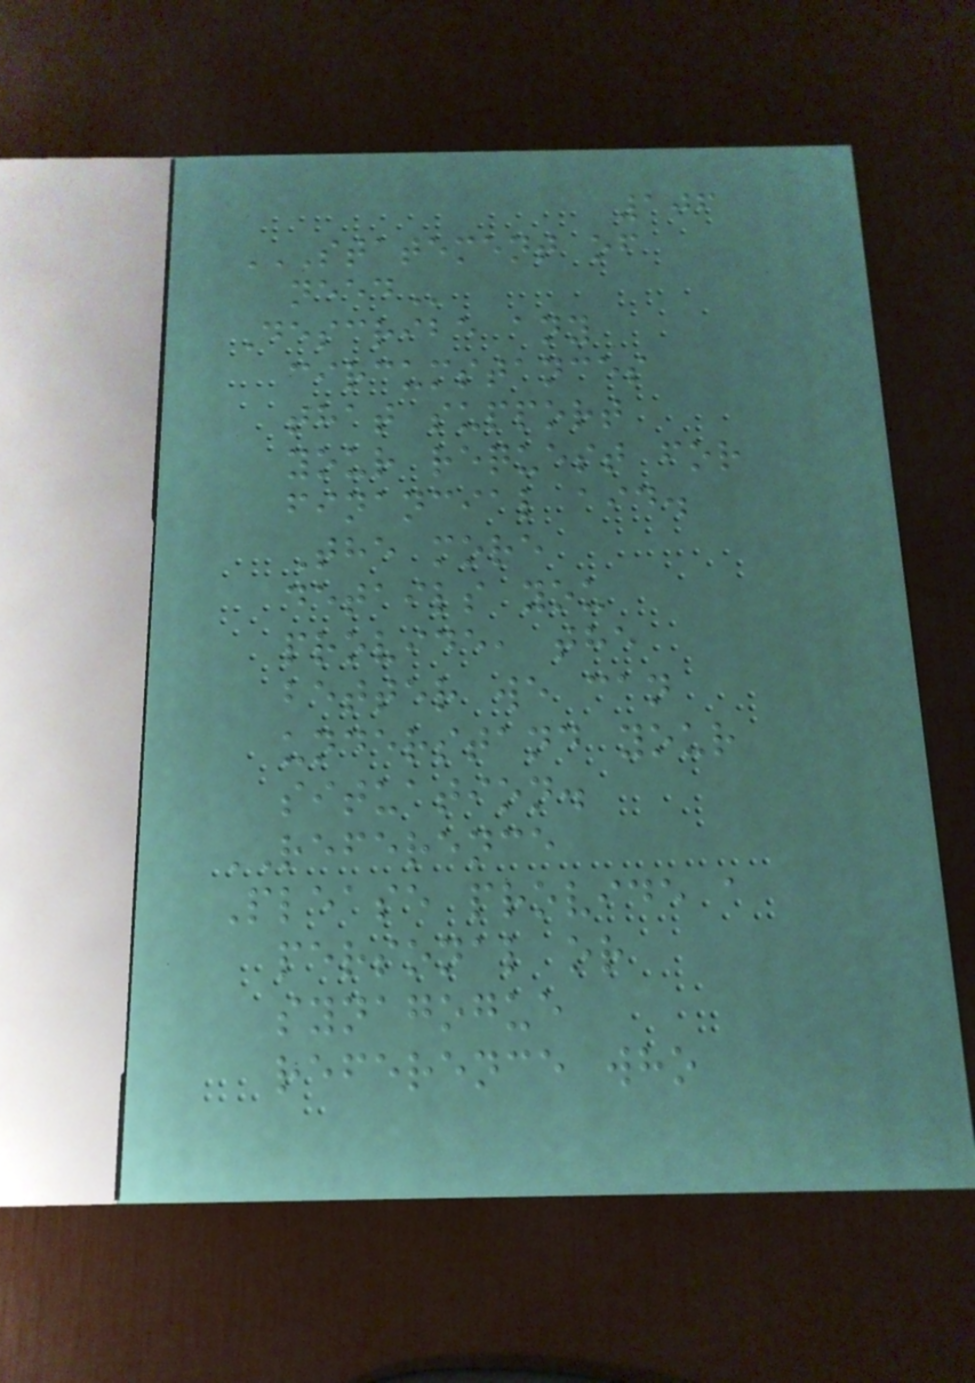106
STATEMENT OF
NEED
Describe any
circumstances
that support
your request for
financial aid.
The more
details you
provide, the
better we can
understand your
situation.
REFERENCE
Please provide a
personal or
synagogue
reference who
